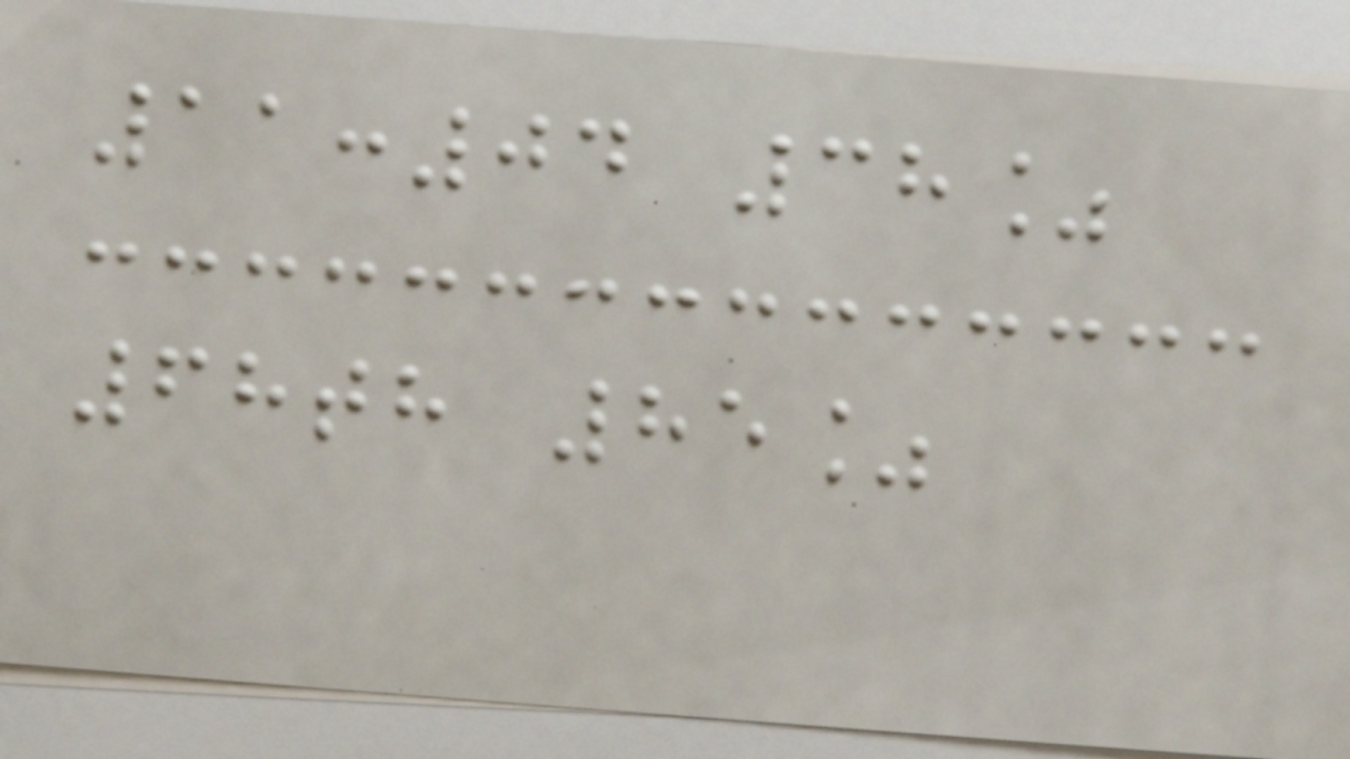11:04 38%
68th 85%
